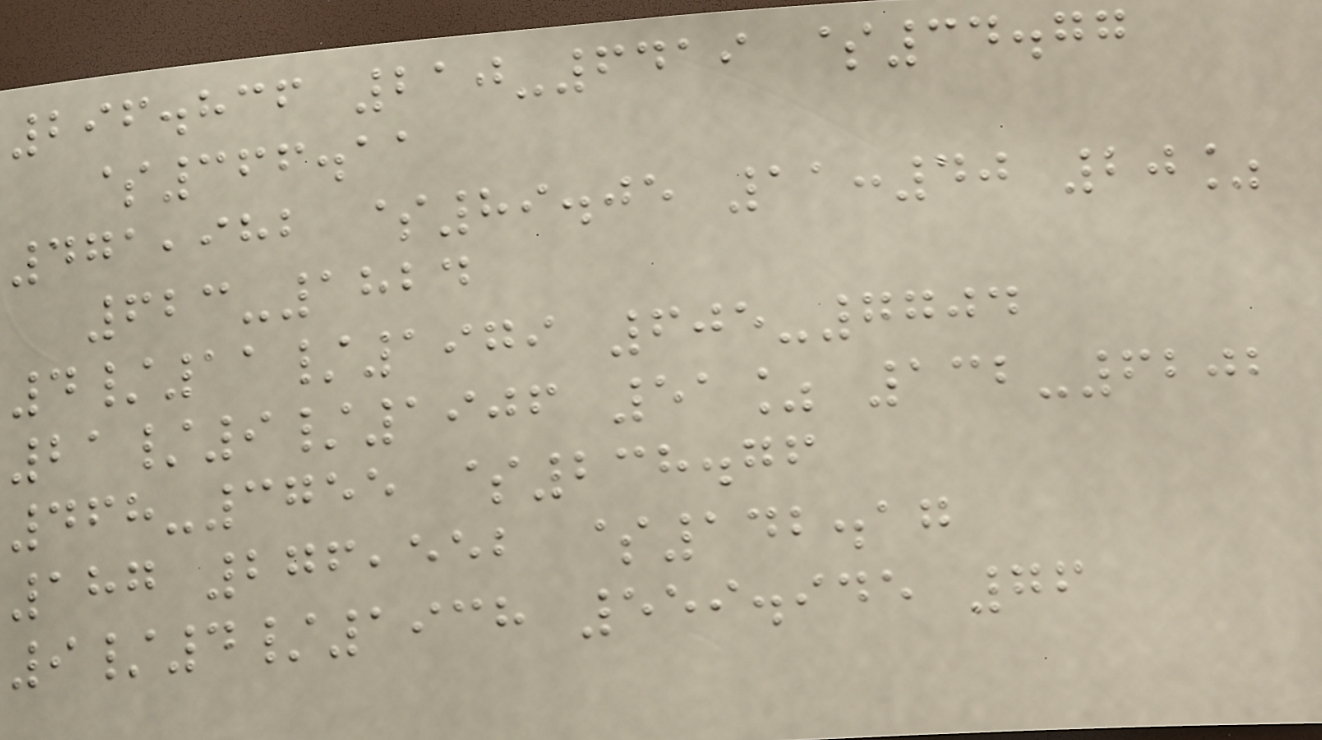296.836 210-6419 $34.77
$366.11
471,982 $89.05 11:40 20%
623-1824
4/11/1979 605-7704
21/9/1906 51% 132-6202
468-3755 $238.76
187 276,552 $142.17
9/4/1938 559.945 76
